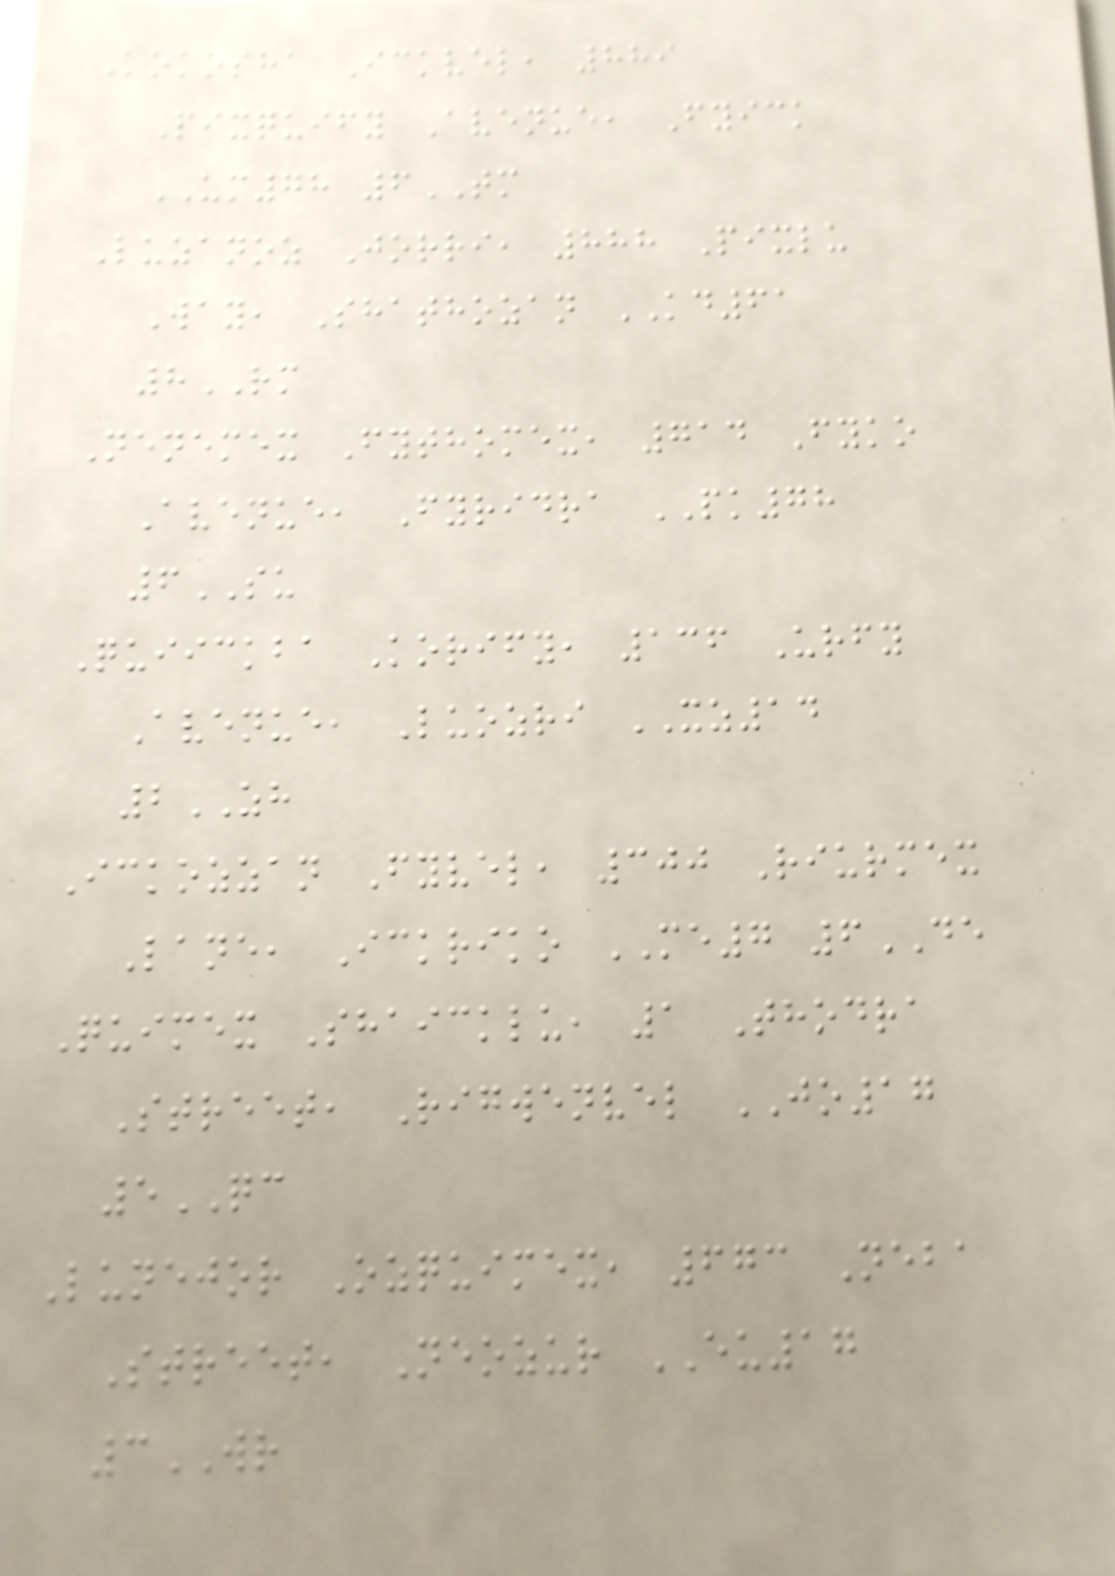Kokosha Ickvel, 889
Pixquify Avenue, Fyick
UM78 6TM
Luzanoz Jorri, 888 Pixlu
Way, Shathozan KD61
8RM
Nenemex Fythomex, 714 Fyko
Avenue, Fyridra PK78
6SU
Quiickba Korify, 136 Urfy
Avenue, Luozri XZ14
2ZH
Ickozzan Fyvel, 300 Riurmex
Lane, Ickriko ME7 6DE
Quimex Shaicklu, 1 Thodra
Street, Rigwenvel JO17
5QC
Lunejor Ozquimex, 673 Neba
Street, Neozur EU17
3WR
